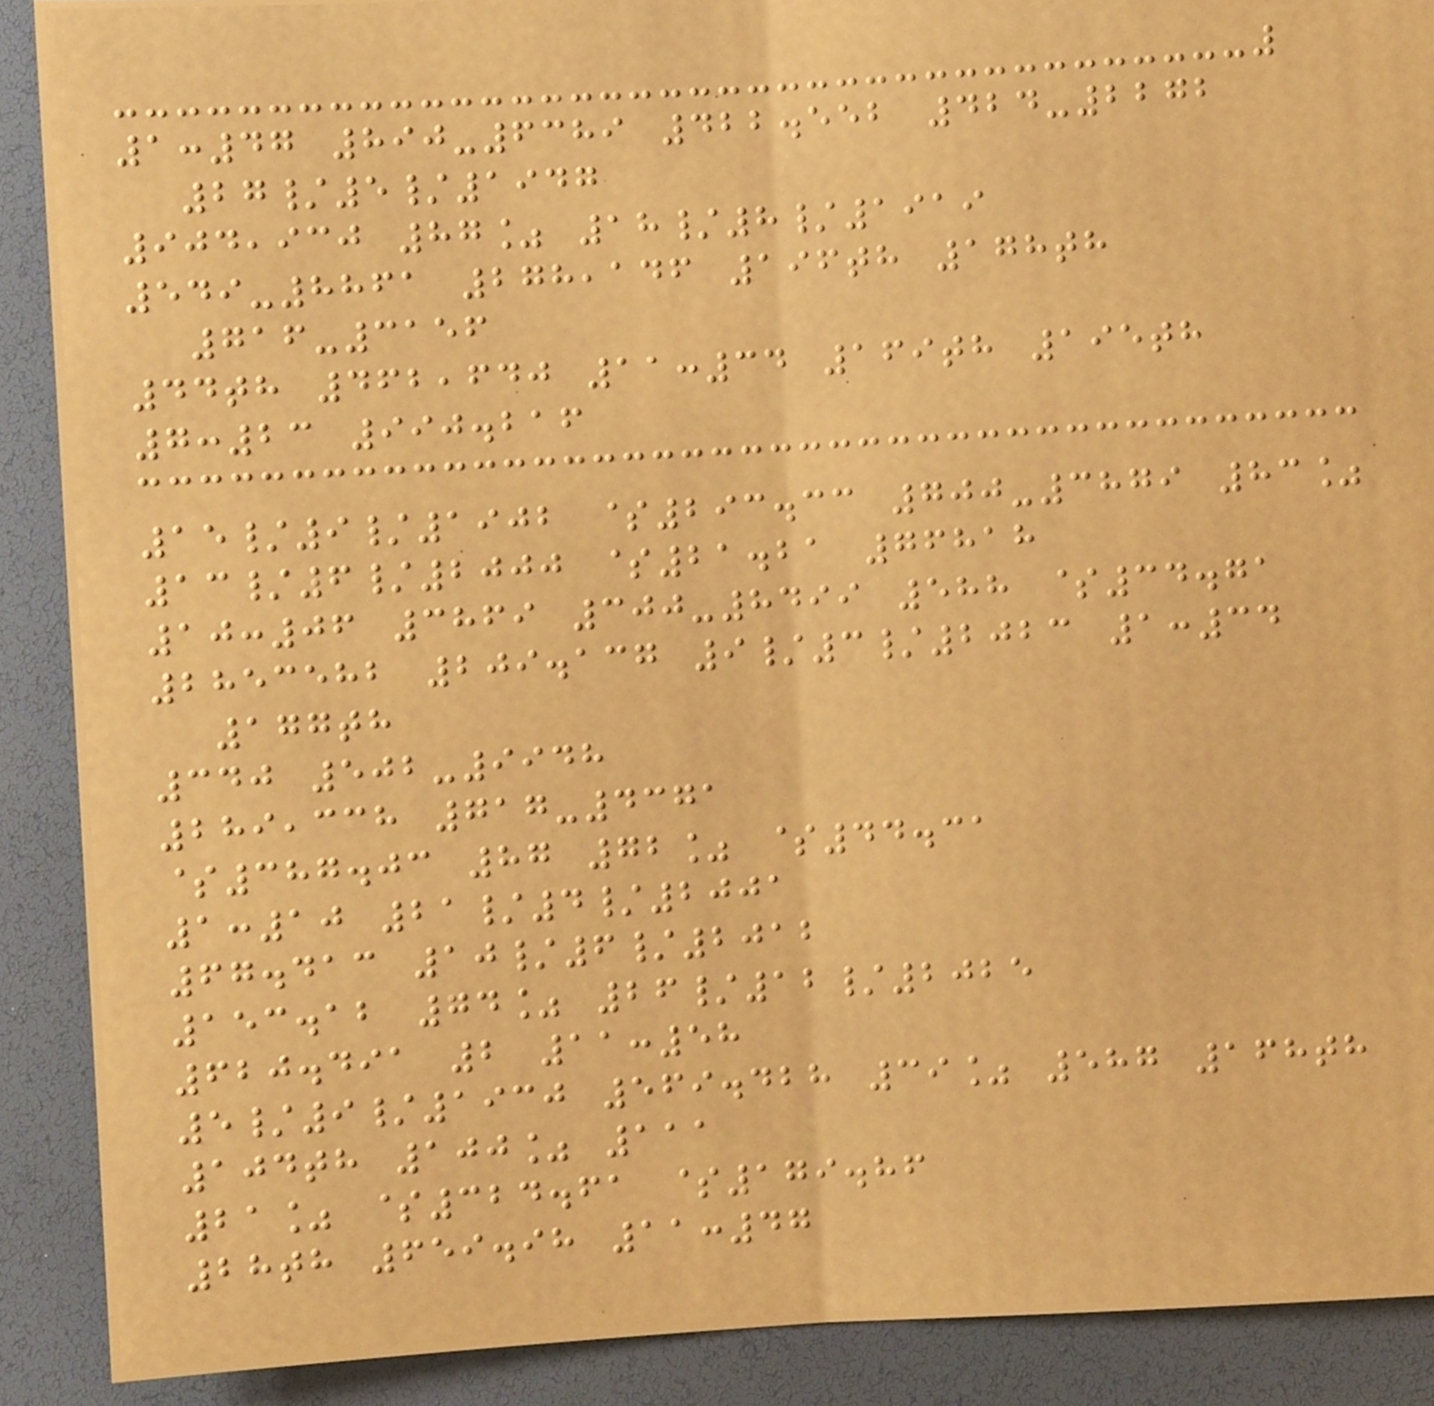1:47 890-6389 422.552 424-2272
27/5/1947
904,930 87% 18/8/1919
549-8861 278,146 196th 178th
716-3156
44th 462,640 11:34 169th 195th
7:23 990.216
15/9/1902 $293.33 700-3879 83%
13/6/2000 $21.21 76818
10:06 3869 300-8499 588 $34.71
2853582 209.137 9/3/2023 1:34
177th
340 502-9948
289,338 717-4371
$387.03 87 72% $44.31
1:10 21/4/2001
67.413 10/6/2012
153.12 74% 26/12/2025
620.491 2 11:58
5/9/1930 569.428 39% 587 168th
104th 100% 111
21% $324.61 $179.86
28th 659.98 11:47
